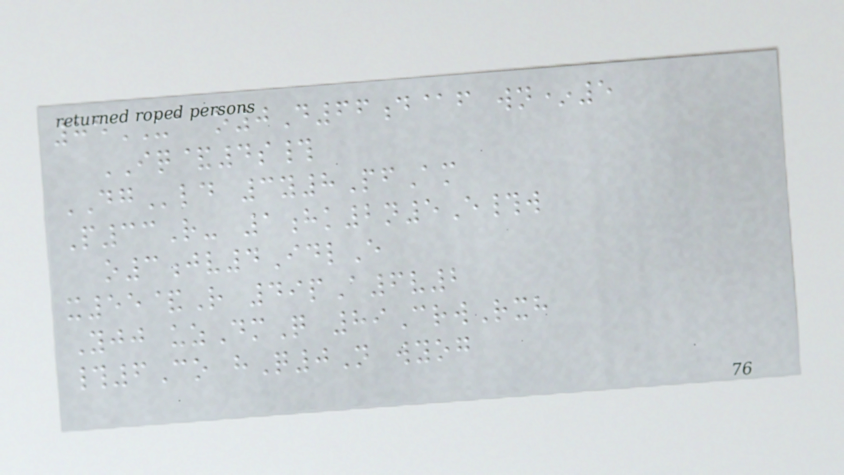85UA o0D66d@f wn*5
IQ&4s#
DGld 3y8PfAm
P33R- 1hk2n5E#w
o3jv4IdlE
x55&R 49pA6v2
Yjj uzDmQ 89CrwRxh
#6Co hQ0N wyog
